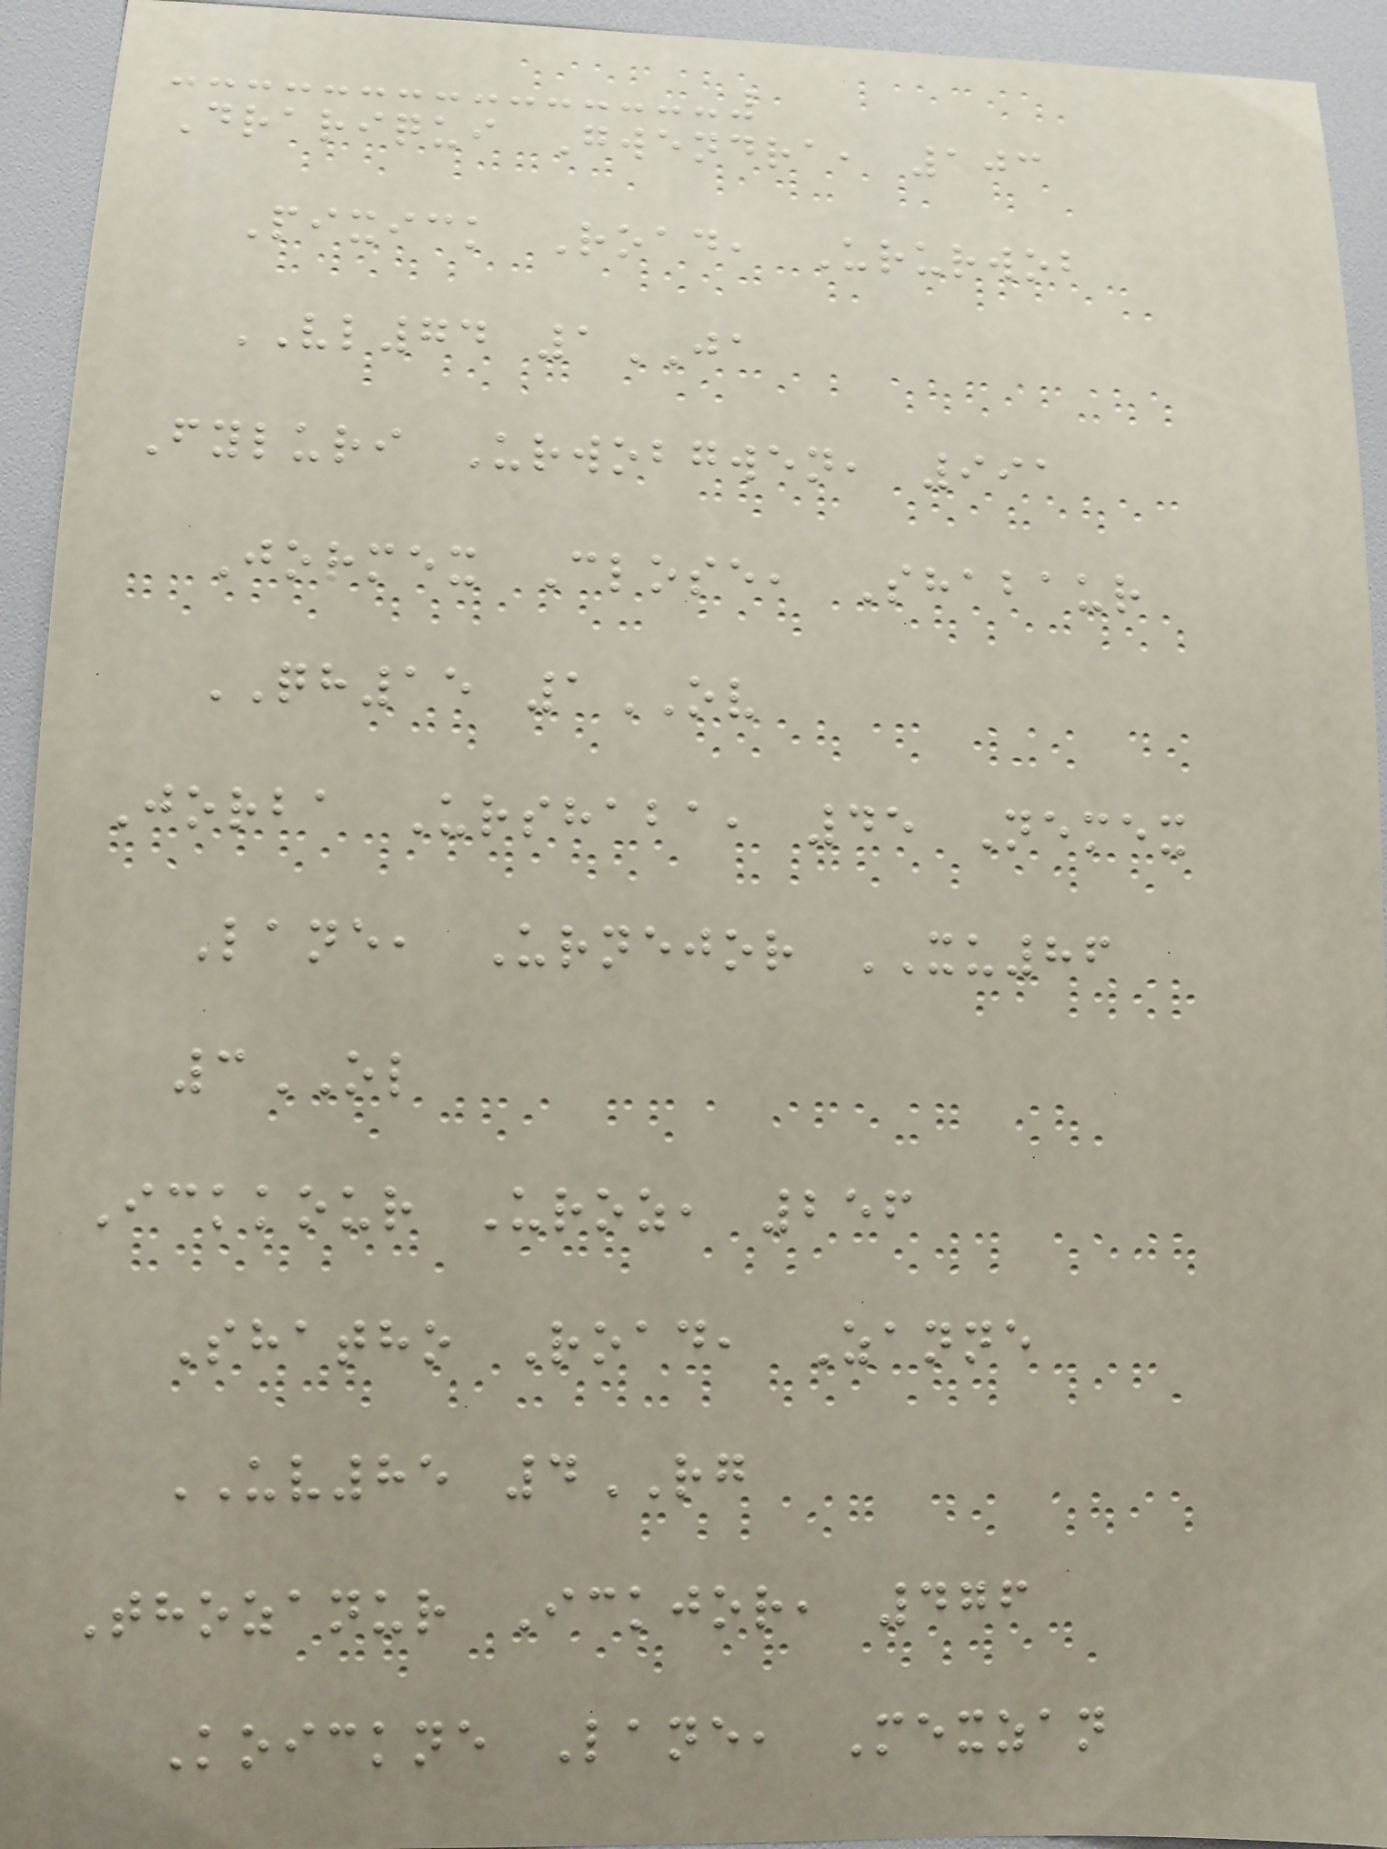Drariqui Gwendra, 103
Pixick Road, Ururwob
VL74 1JA
Fyluri Urwobgwen, 991
Jormex Close, Shabaur
QH15 1OV
Jorba Urshaba, 45 Nemex
Lane, Urnejor XU86
3OL
Ickkour Uroz, 256
Shatho Road, Zanne
UV85 4RG
Thozanur Ickjor, 476
Koickne Lane, Mexzan
